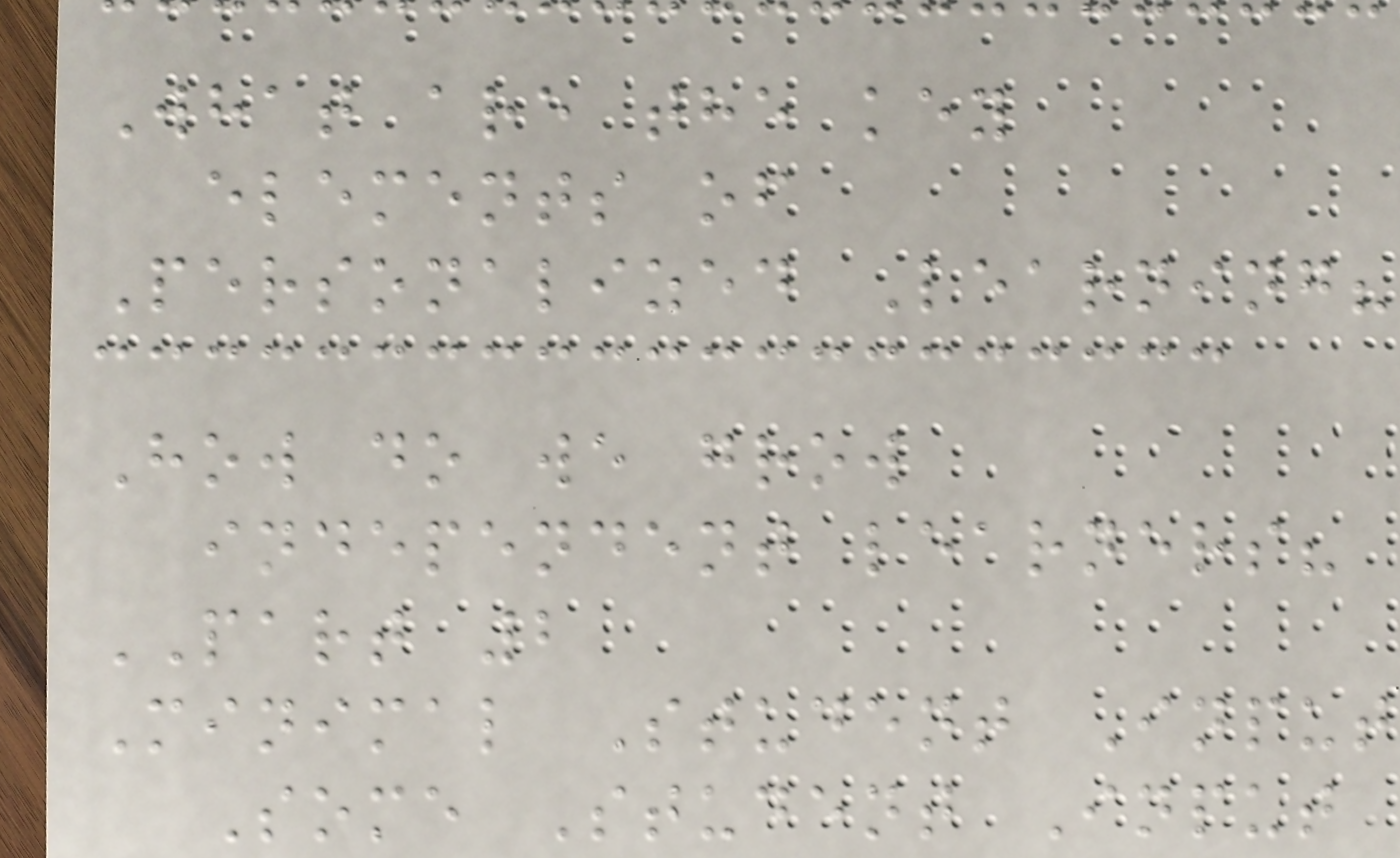What are the key
elements of
Personalized Learning?
How do we grow
independent learners?
PART 2
Minimal Student Input
Some Student Input
